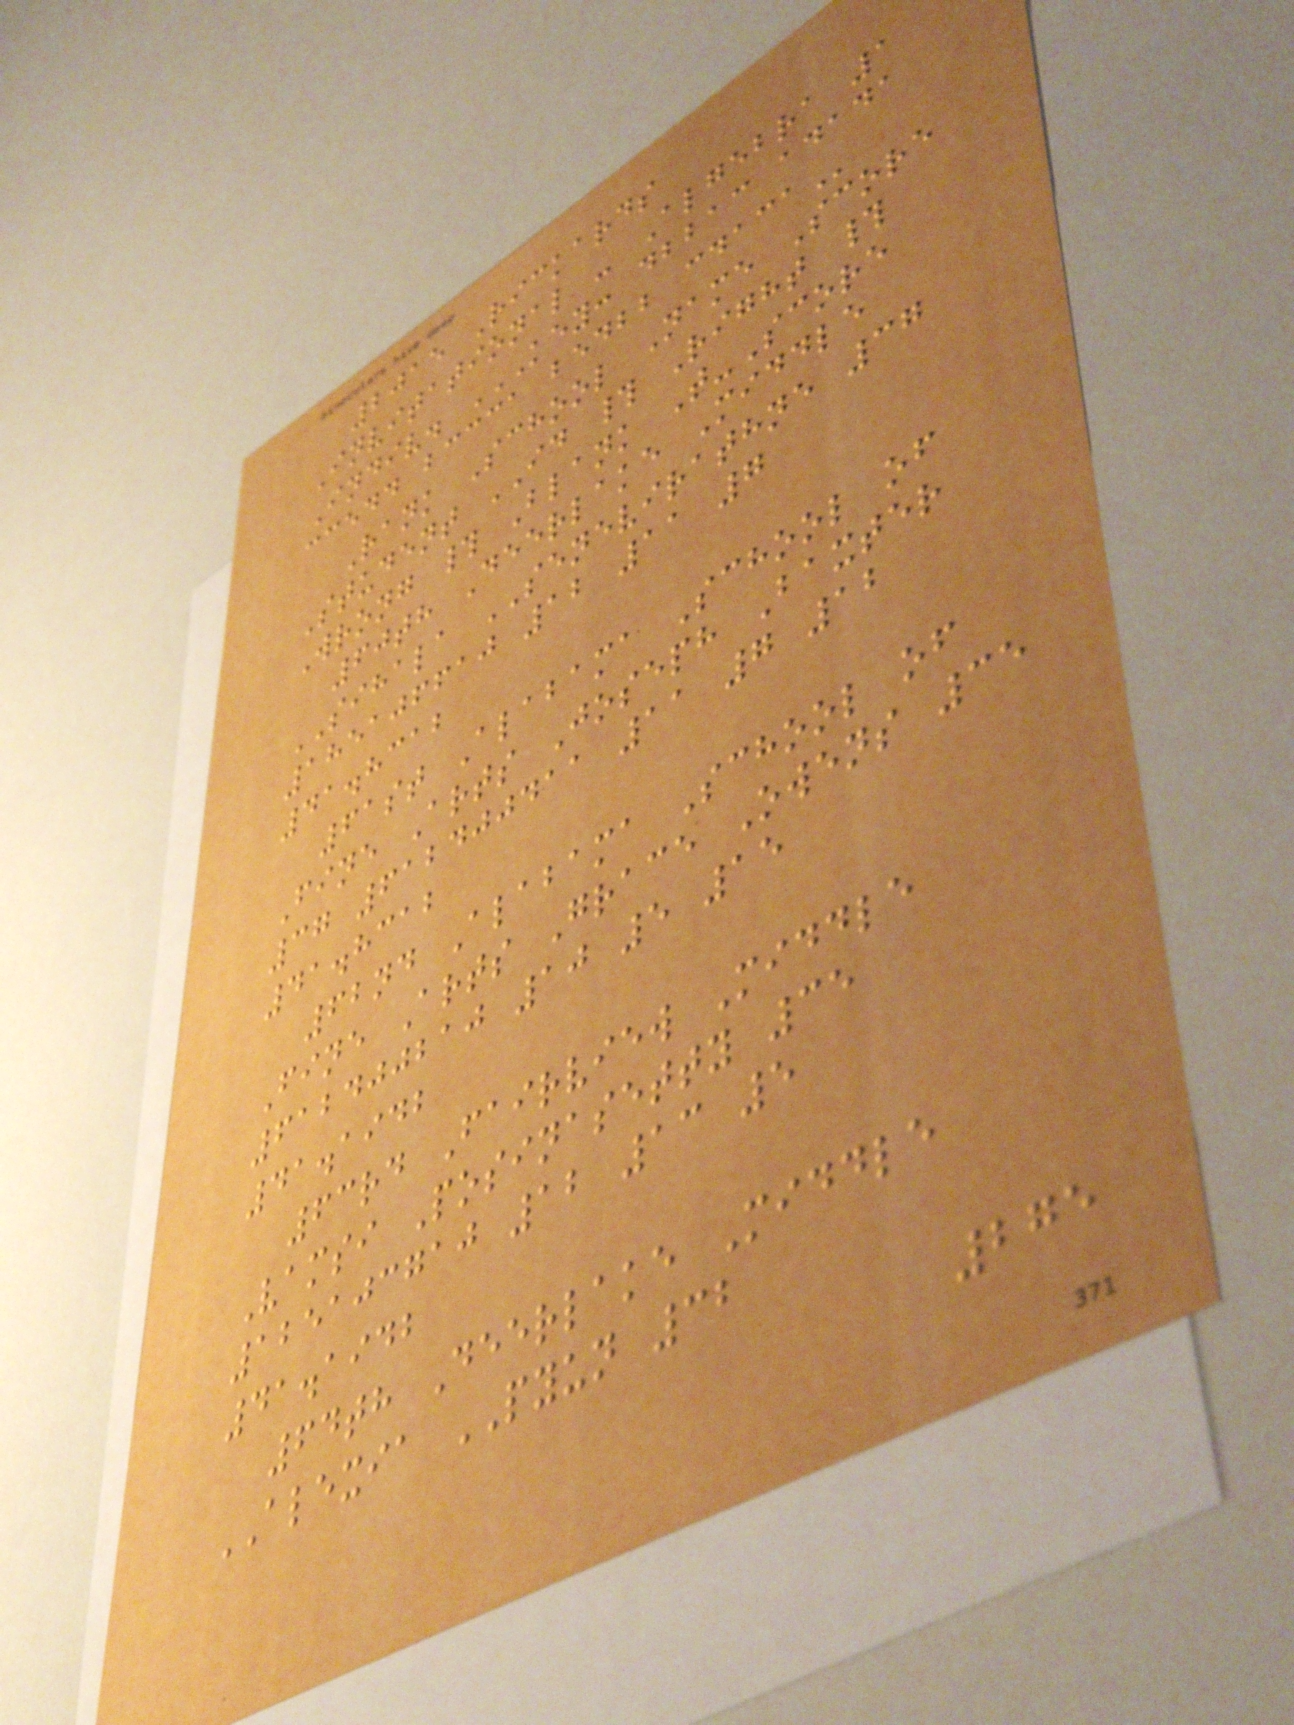2015 Rickards
Invitational - Algebra 1
Indiv. KEY: DBBAC ADADA
CCEDD BCCCA BEDBB CDACA
Rank School Name Score
Student ID # Right #
Wrong # Blank T-Score
60th Deerlake Middle
SIHALA SENEVIRATHNE 37
185106610 12 11 7
41.8312
61st Alabama School of
Fine Arts Joseph Baxter
37 612400411 11 7 12
41.8312
62nd Alabama School of
Fine Arts Grace Owens 35
612400210 10 5 15
41.1942
63rd Fairview Middle
Vamsi Posinasetty 35
125103710 12 13 5
41.1942
64th Deerlake Middle
ALEXIA PYUN 32
275
